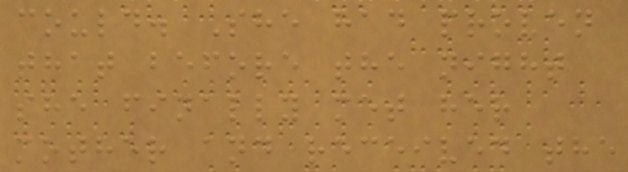could. She had proven
that before the night
she finally met her
mother and received the
